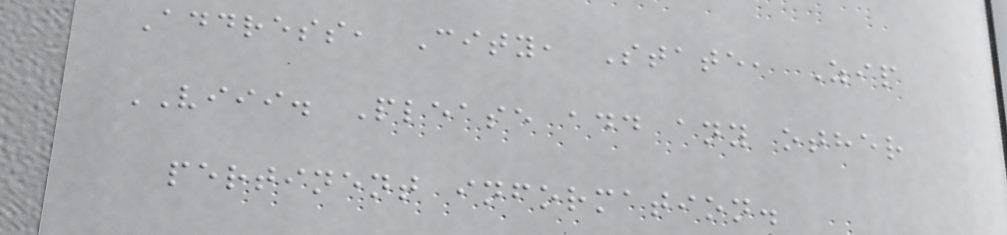Address, City, State, Zip
VIII. Please add any other
pertinent information.
